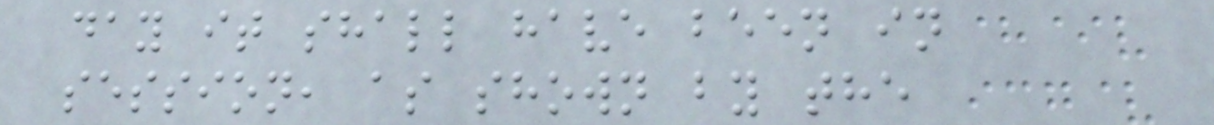day it shall have been in
session, as shown by the
